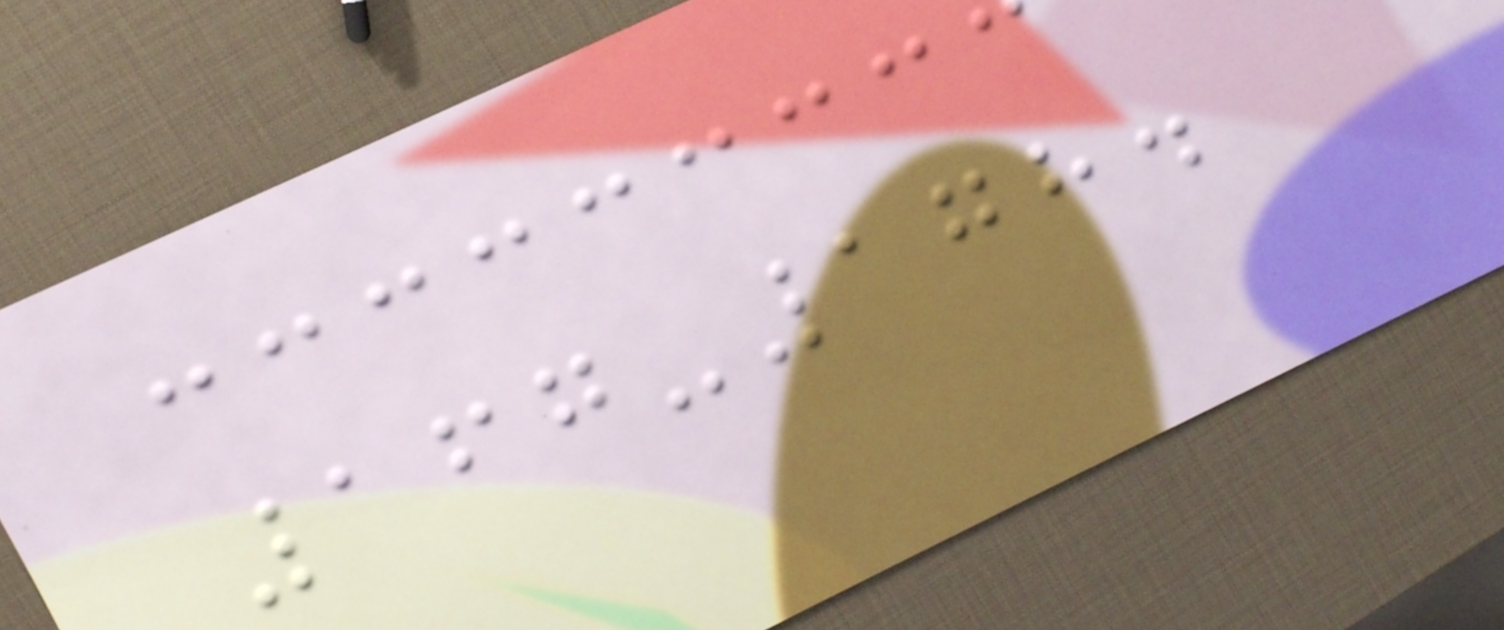167-178.
